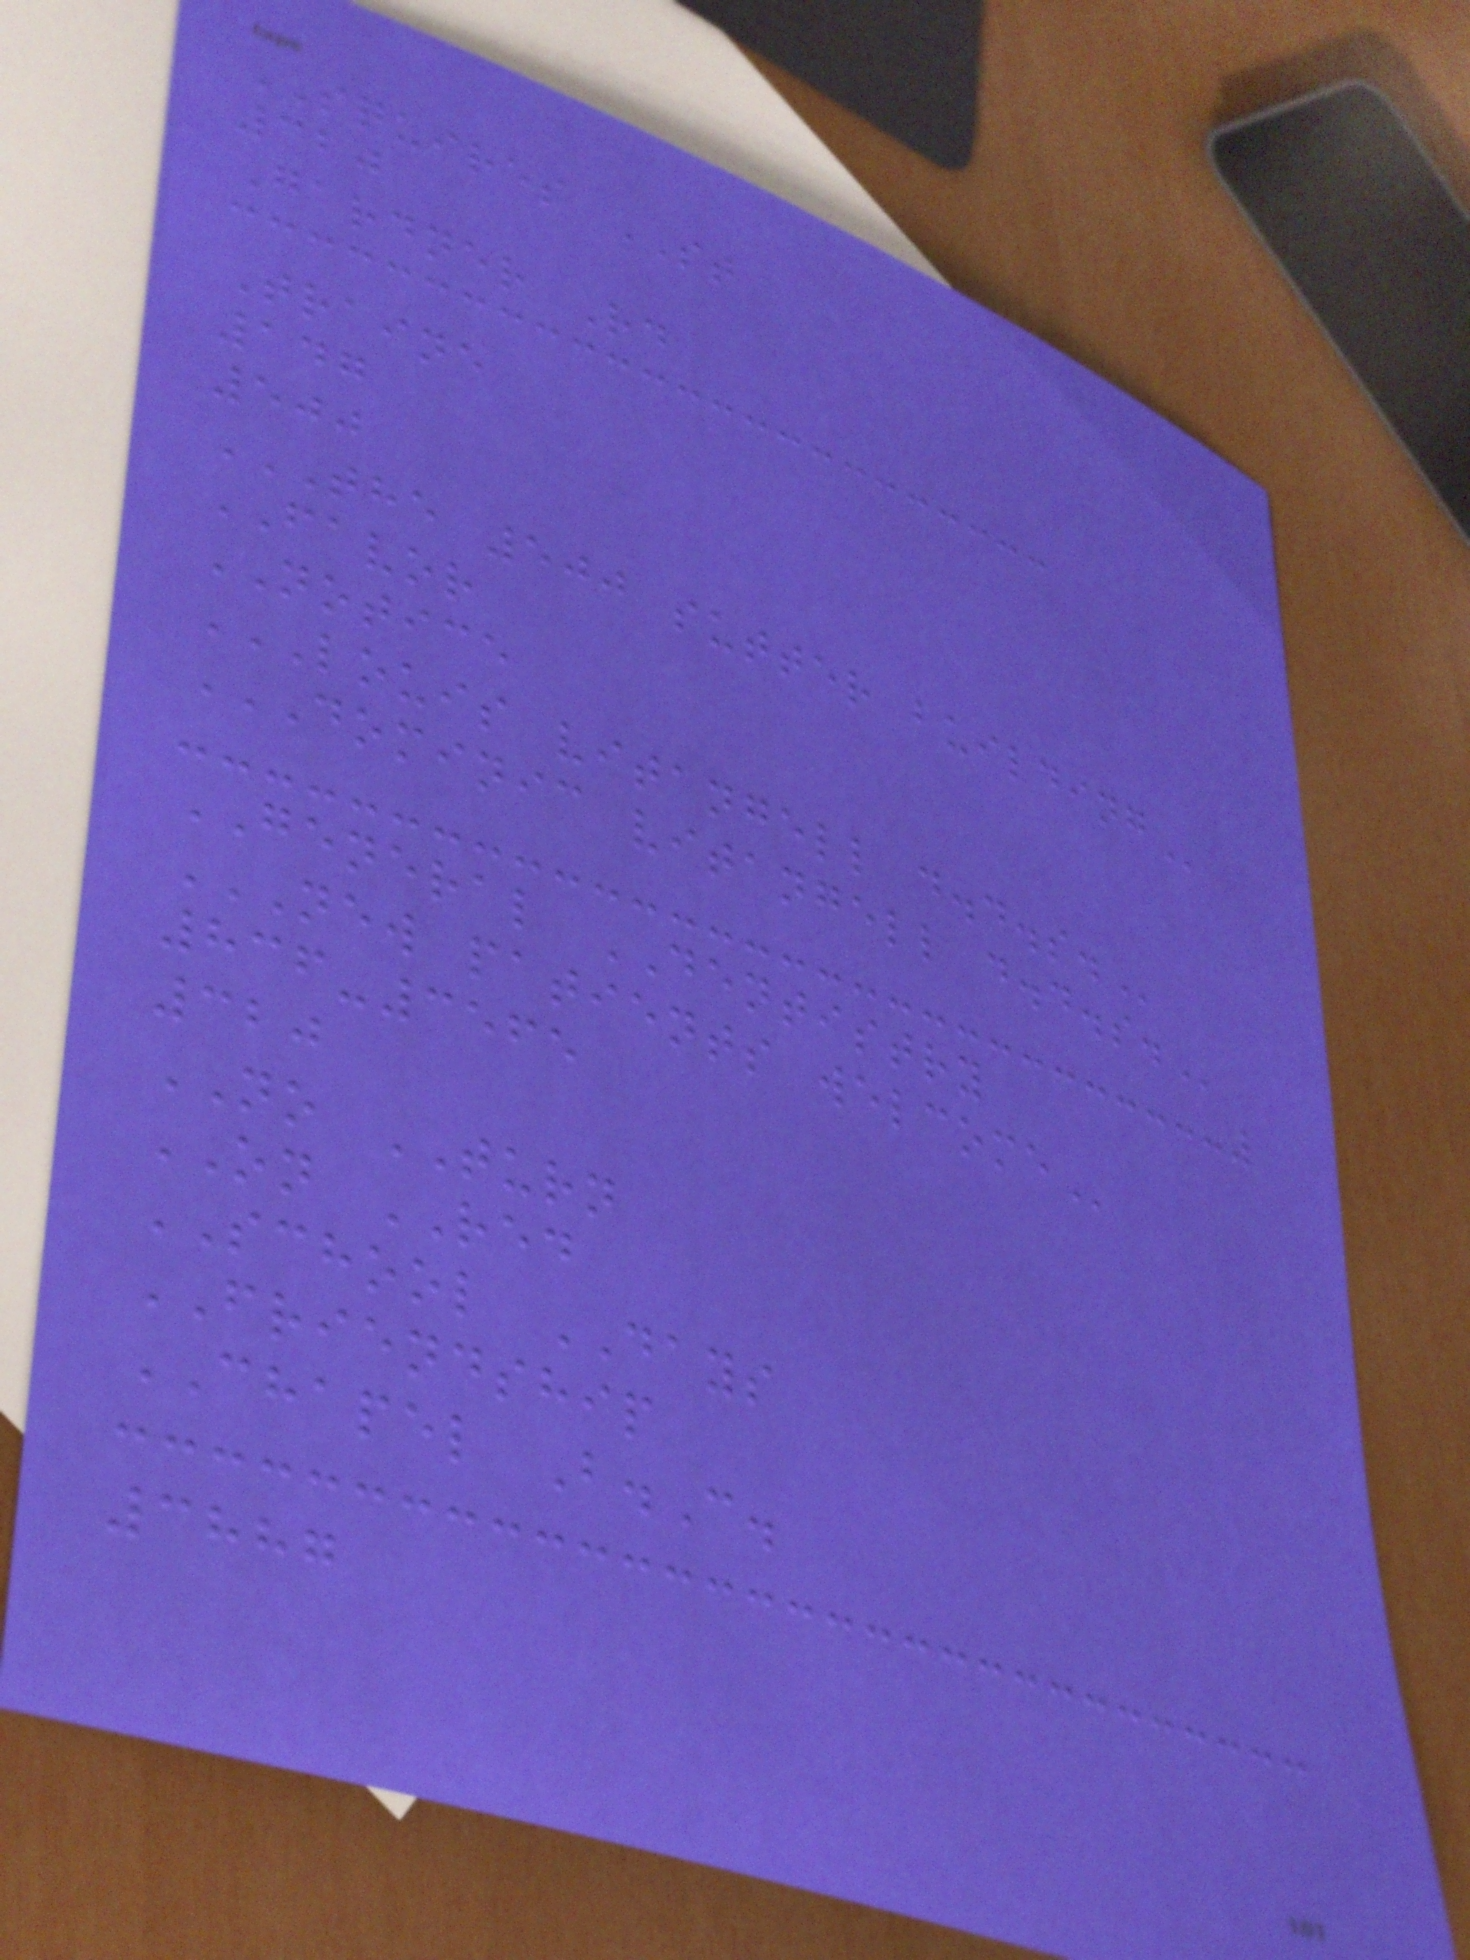SQUIRES ST
320
Gardner Rd
Traine
147
500
THE 500 SUTTER BUILDING
FAVOR
NOTICE
LOUIS VITANGELL D.D.S.
DOMINIC VITANGELL D.D.S.
GENERAL DENTISTRY
NEW PATIENTS WELCOME
836-3565
320
NO TURN
ON RED
SCHOOL DAYS
FRIENDSHIP
CHAPEL B.C.
3887
